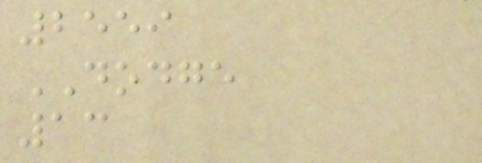2559
DODGE
13
